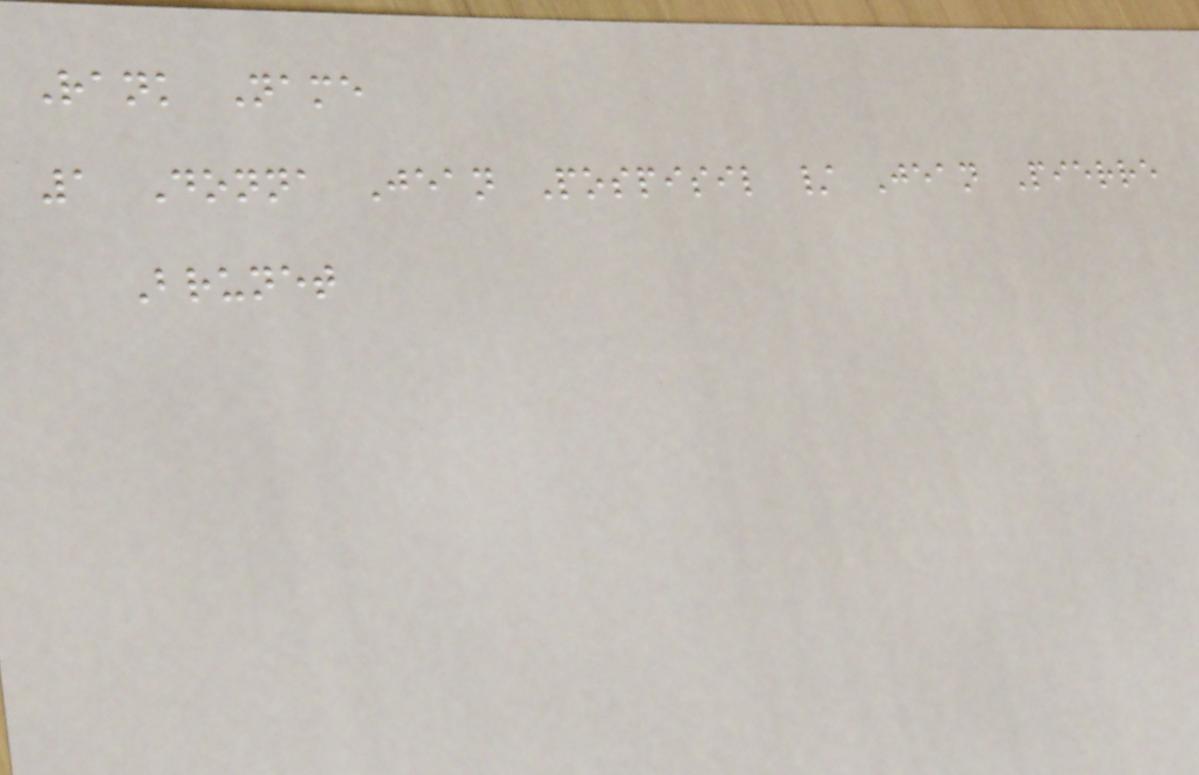Rank Name
1 Donna Jean Pospisil / Jean Pierre
Brunet
